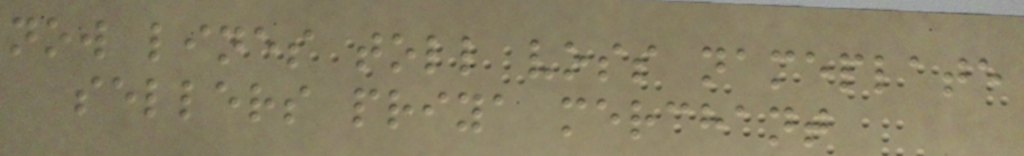now lines toll voss nameplate
sellers priya merchant
